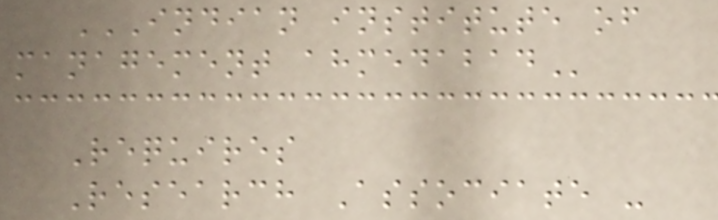INDIAN INSTITUTE OF
MANAGEMENT AHMEDABAD
Requires
Research Associate -
